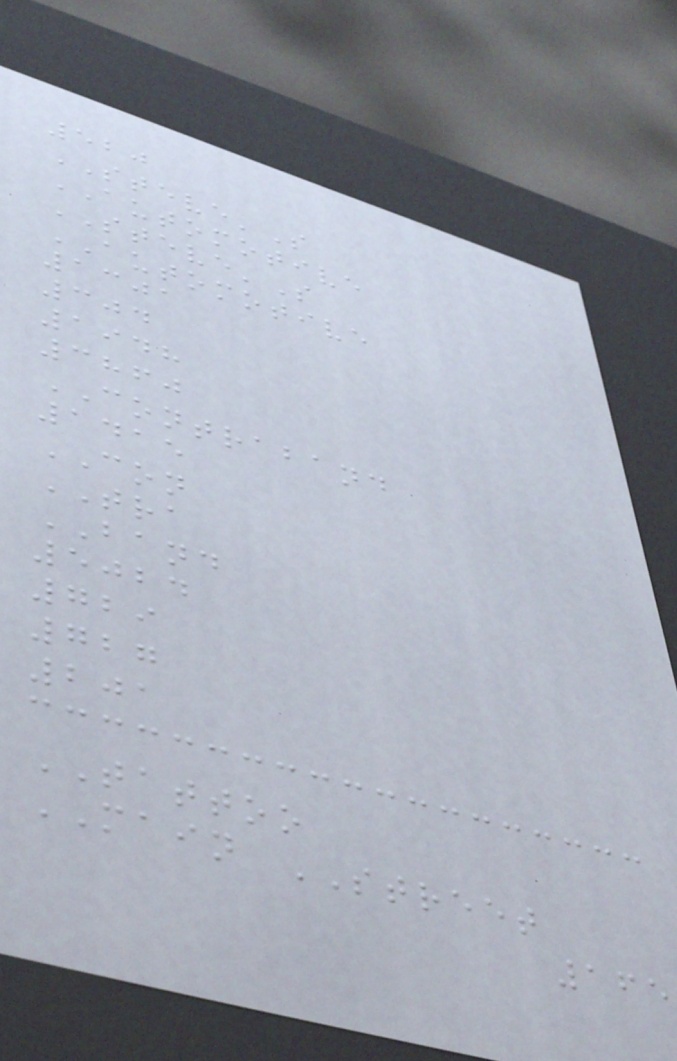520
STEVE'S
AUTOMOTIVE
STEVE'S
AUTOMOTIVE
1301
304
1948
3860
CONTRABAND
1415
CON
TRA
BAND
5024
729
727
201
TATTOO
MAIN STREET
165
